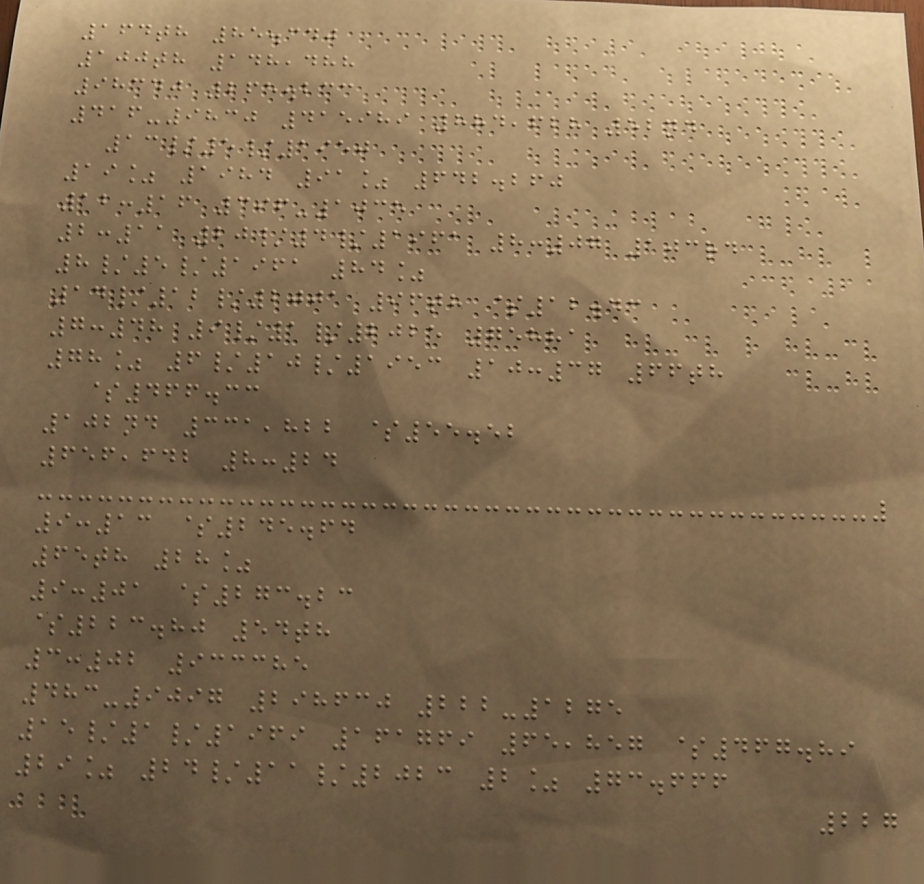164th 85.340
100th 148,488
98340 265.233
416-9830 415989 884,628 52nd
13/5/1950
19% 1984 91% 642.260
12:16 396-1035
2:11 20/4/1961 8:07 103rd
8/5/1961 84%
14/12/2001 96th $12.43
7:48 9/1/2025 75881
78% 6/10/1953 10:37 66th
$466.33
102nd 331,822 $55.52
656,642 8:24
9:13 $245.64
65th 28%
9:01 $273.23
$223.80 54th
3:02 933385
483-9097 298630 222-1275
15/1/1969 161769 65,857 $467.89
29% 24/11/2023 2% 73.666
227
